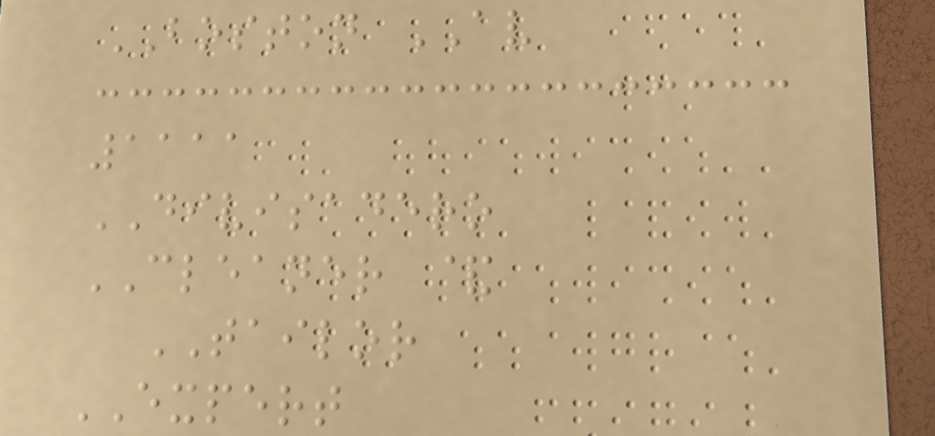BOSTON AV
1111
DIVISADERO
CLEANER &
TAILOR
EXPERT
